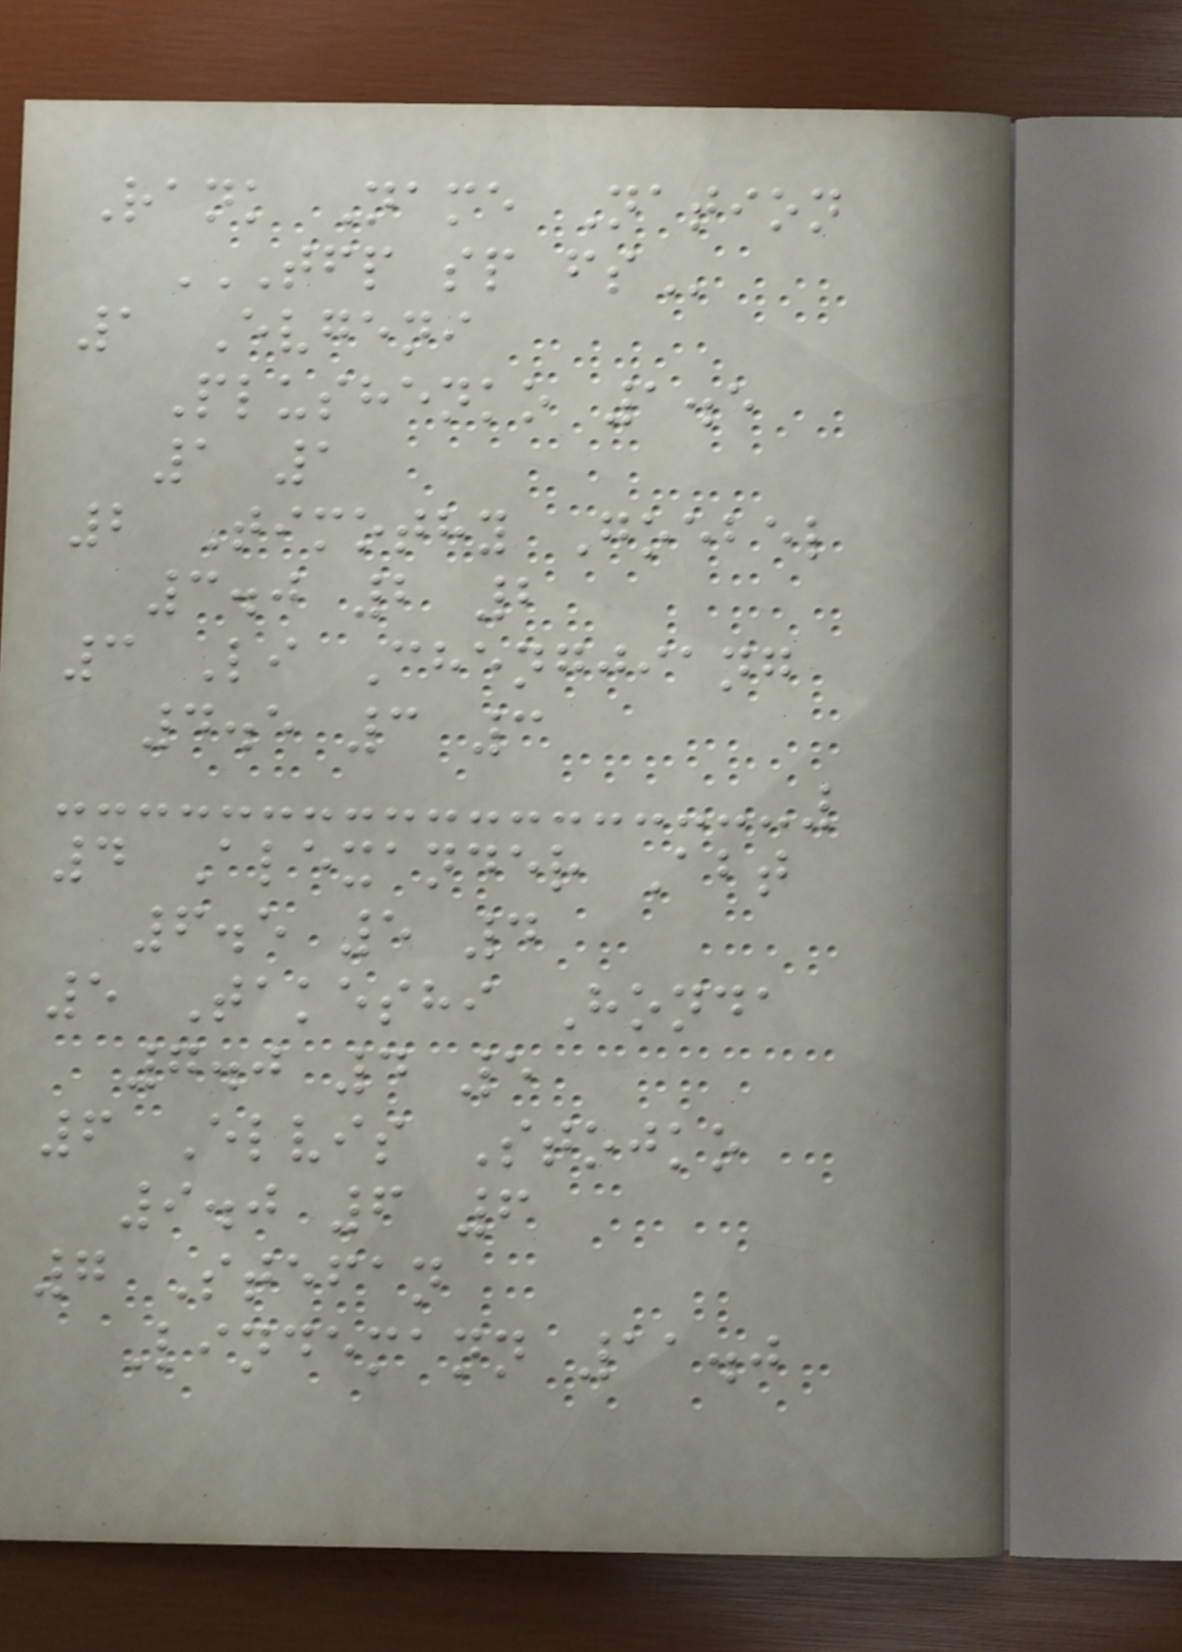Rank Name Nation
TFP SP FS
1 Evgeni
Plushenko 1.5
1 1
2 Timothy Goebel
3.0 2 2
3 Li Chengjiang
4.5 3 3
4 Alexander Abt
6.5 5 4
5 Takeshi Honda
7.0 4 5
6 Elvis Stojko
9.0 6 6
7 Stefan
Lindemann 11.0
